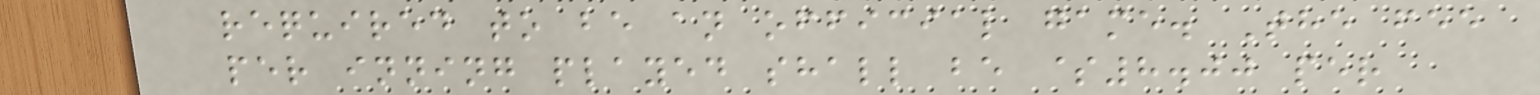required to be an official game. The fee
per inning played shall be $8.00 per
